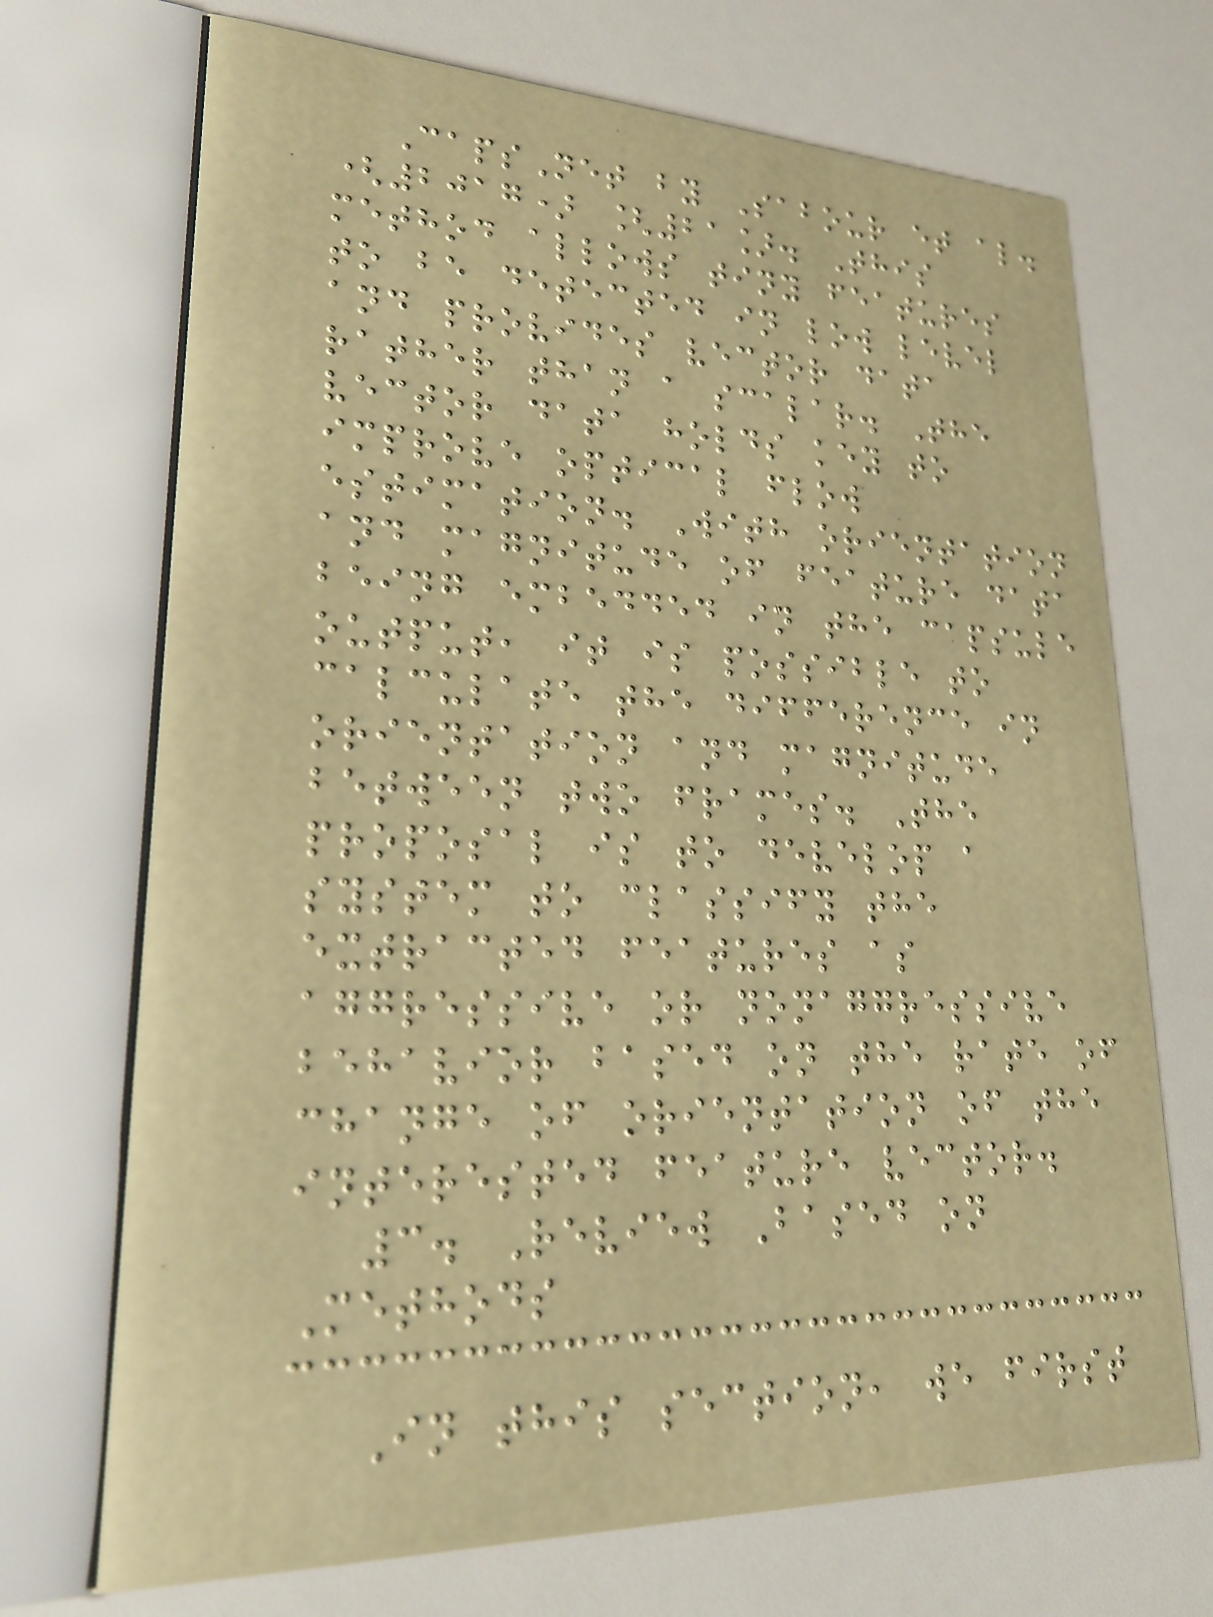CapsNet by Sabour et al.
(2017) [21]. This
method allows tiny features
to be detected in low level
and provides vector data
rather than a scalar. The
vector data holds key to
improve optical flow
estimation. With orientation
and magnitude of feature data
being embedded in the capsule
output, it is possible to
calculate the difference in
orientation and magnitude
between two frames. The
proposal is to develop a
system to classify the
extracted features as
aggressive or nonaggressive
behavior based on the rate of
change of orientation of the
interested feature vector.
3. Review Based on
Methods
In this section, we first
